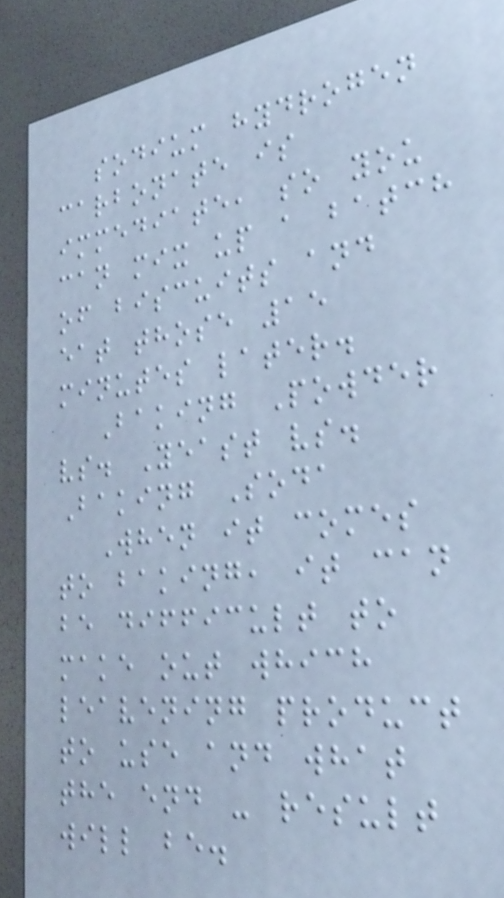sodium hydrogen
carbonate is
immediate, so you
can mix up a batch
of biscuits and
eat those 15
minutes later.
Baking Powder
vs. Yeast vs.
Baking Soda
When it comes
to baking, it can
be difficult to
make out which
leavening product
to use and what
the end - result
will be.
